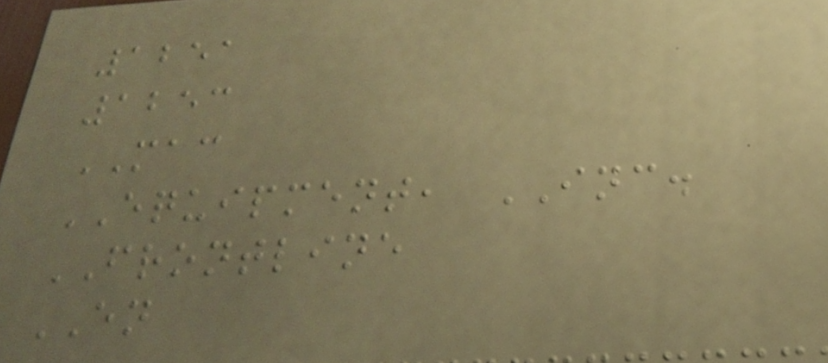1251
1253
MAC
EQUIPMENT, INC.
FRONTLINE
EN
